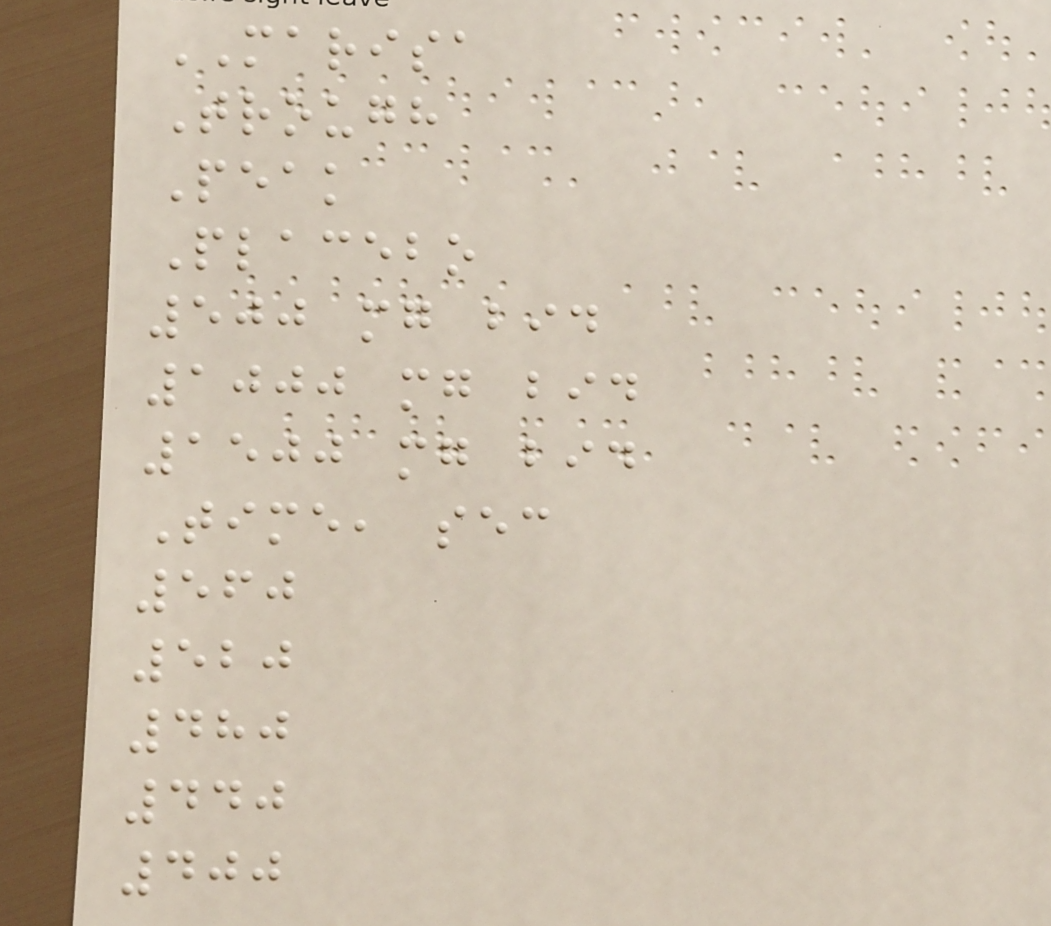MARISA
Trough
Peak
Placebo
500 mg bid
1000 mg bid
1500 mg bid
Time, sec
560
520
480
440
400
